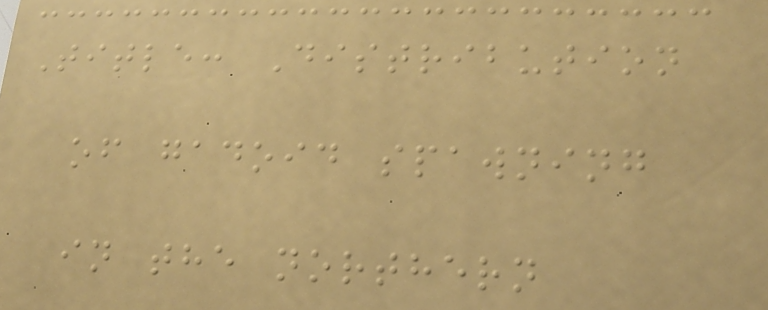Title: Distribution
of gadoid spawning
in the northern
